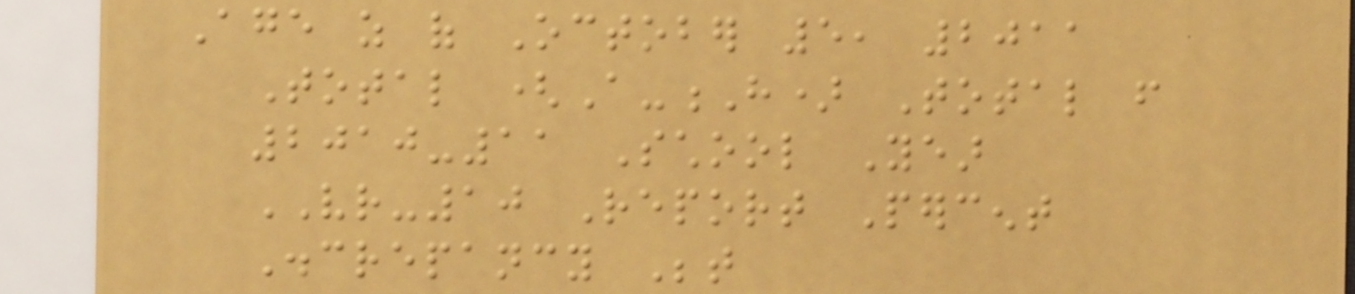Age as of October 5, 2011
Total (A-H) Total from
2010-11 School Year
VR-10 Report Percent
Discrepancy Between
